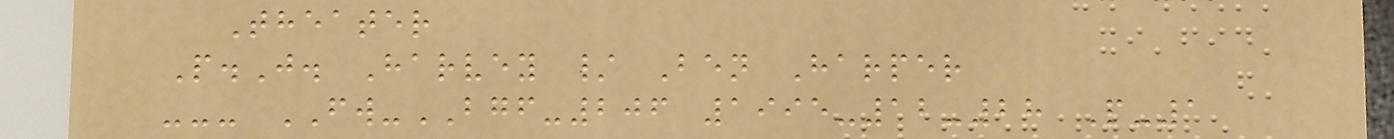Theater
P.J. Harvey / Ben Harper
--- FW-BGF-206 1995-12-28 P-1
